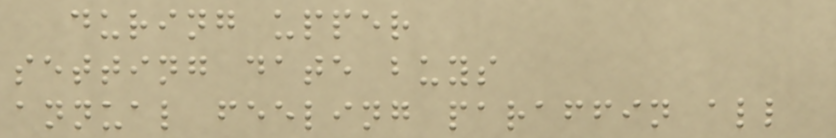during upper
setting date buys
annual feeling paraffin all
